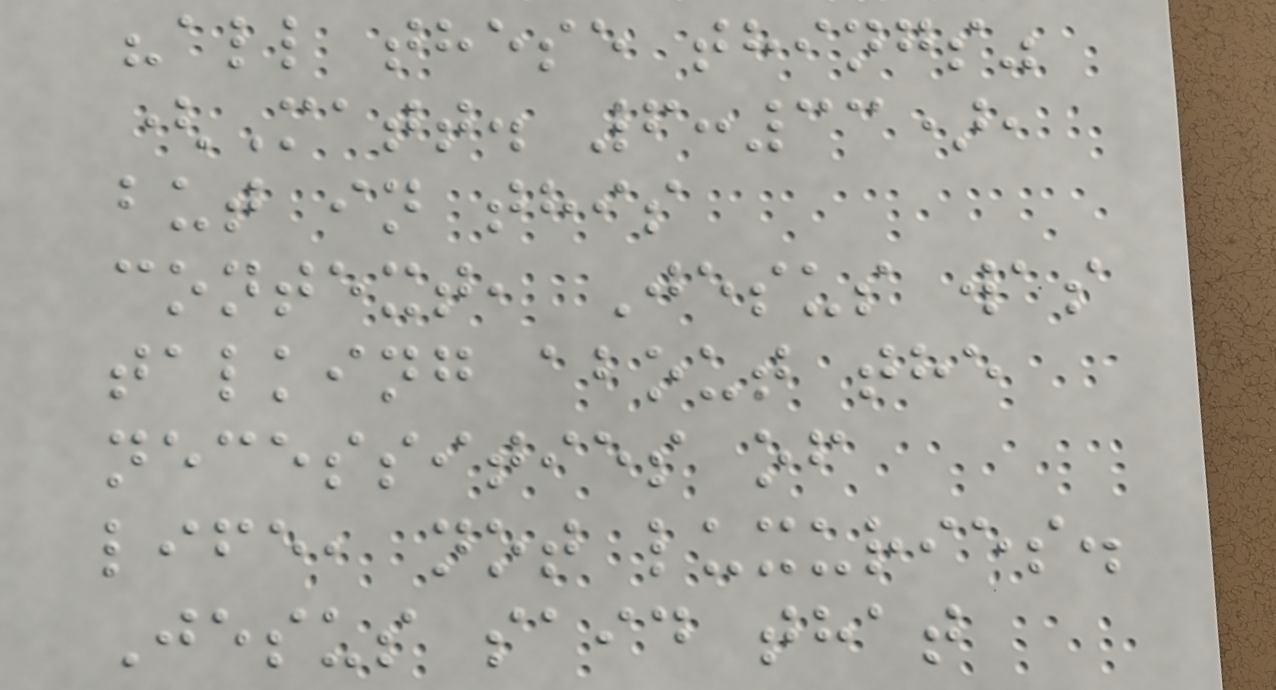"all these things"
(Matt. 6:33),
but in this
context, Jesus was
talking about the
necessities of
life, not luxuries.
Jesus said that
